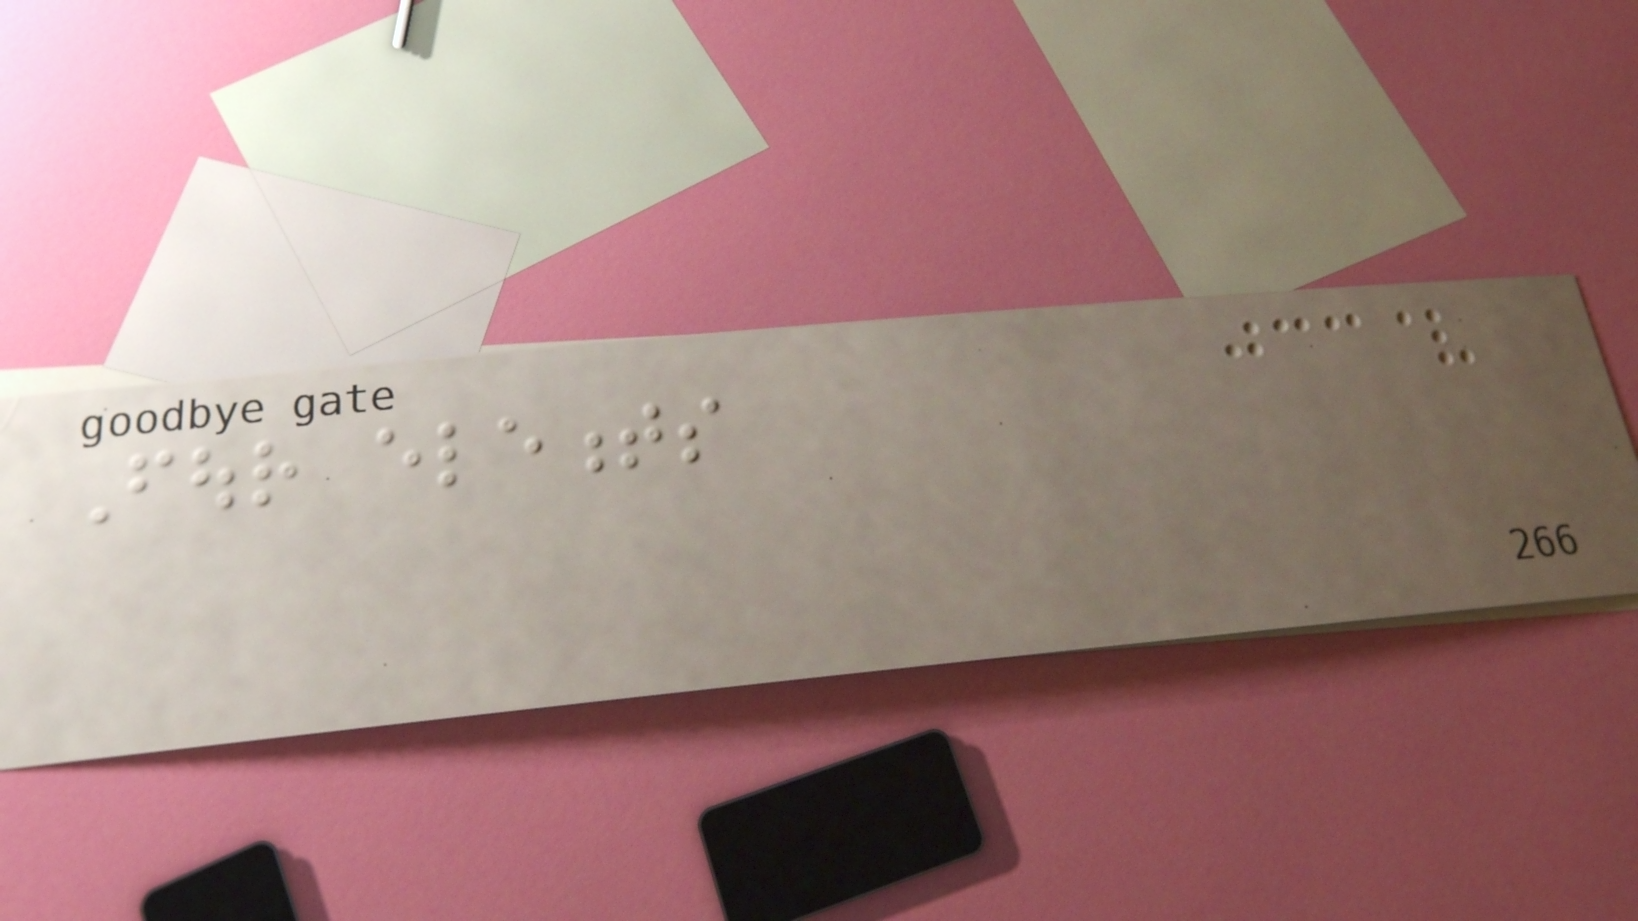Four elements
